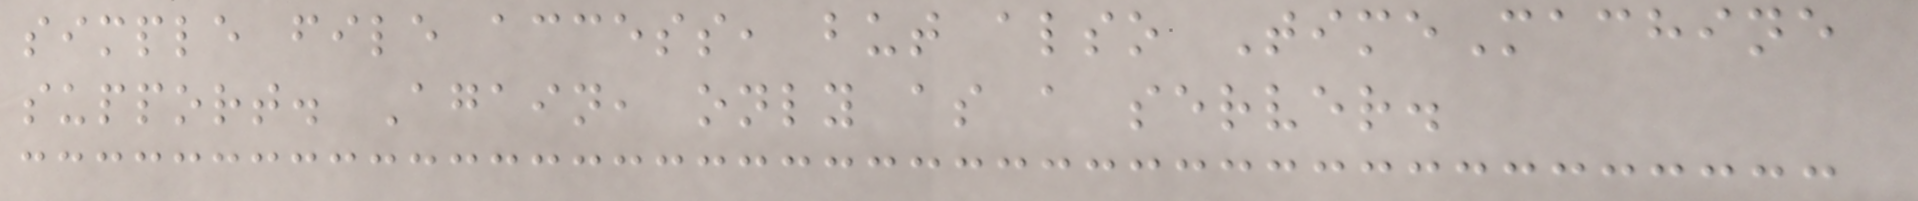simple file access, but also TimeMachine
support. Again, only as a server.
